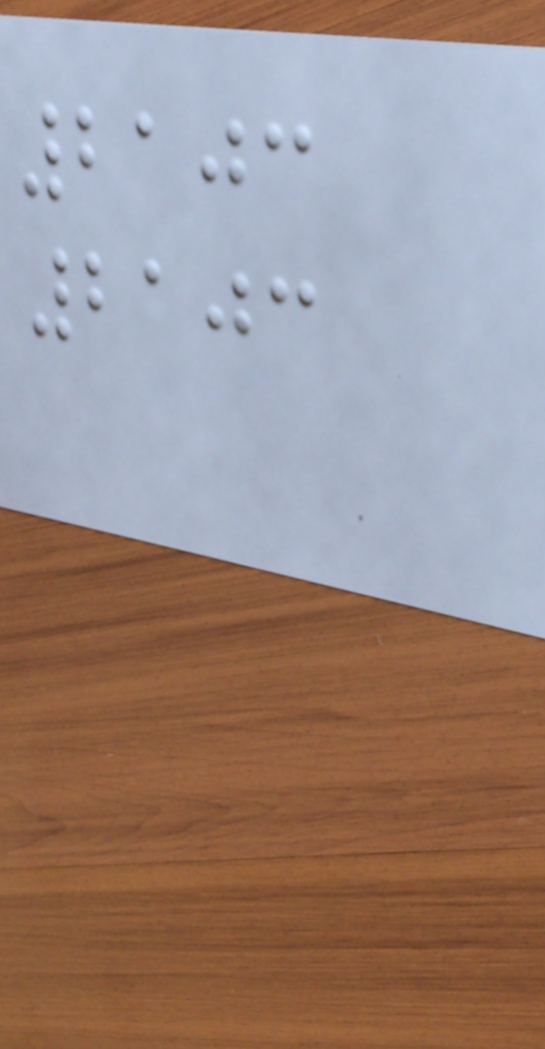2103
2103
